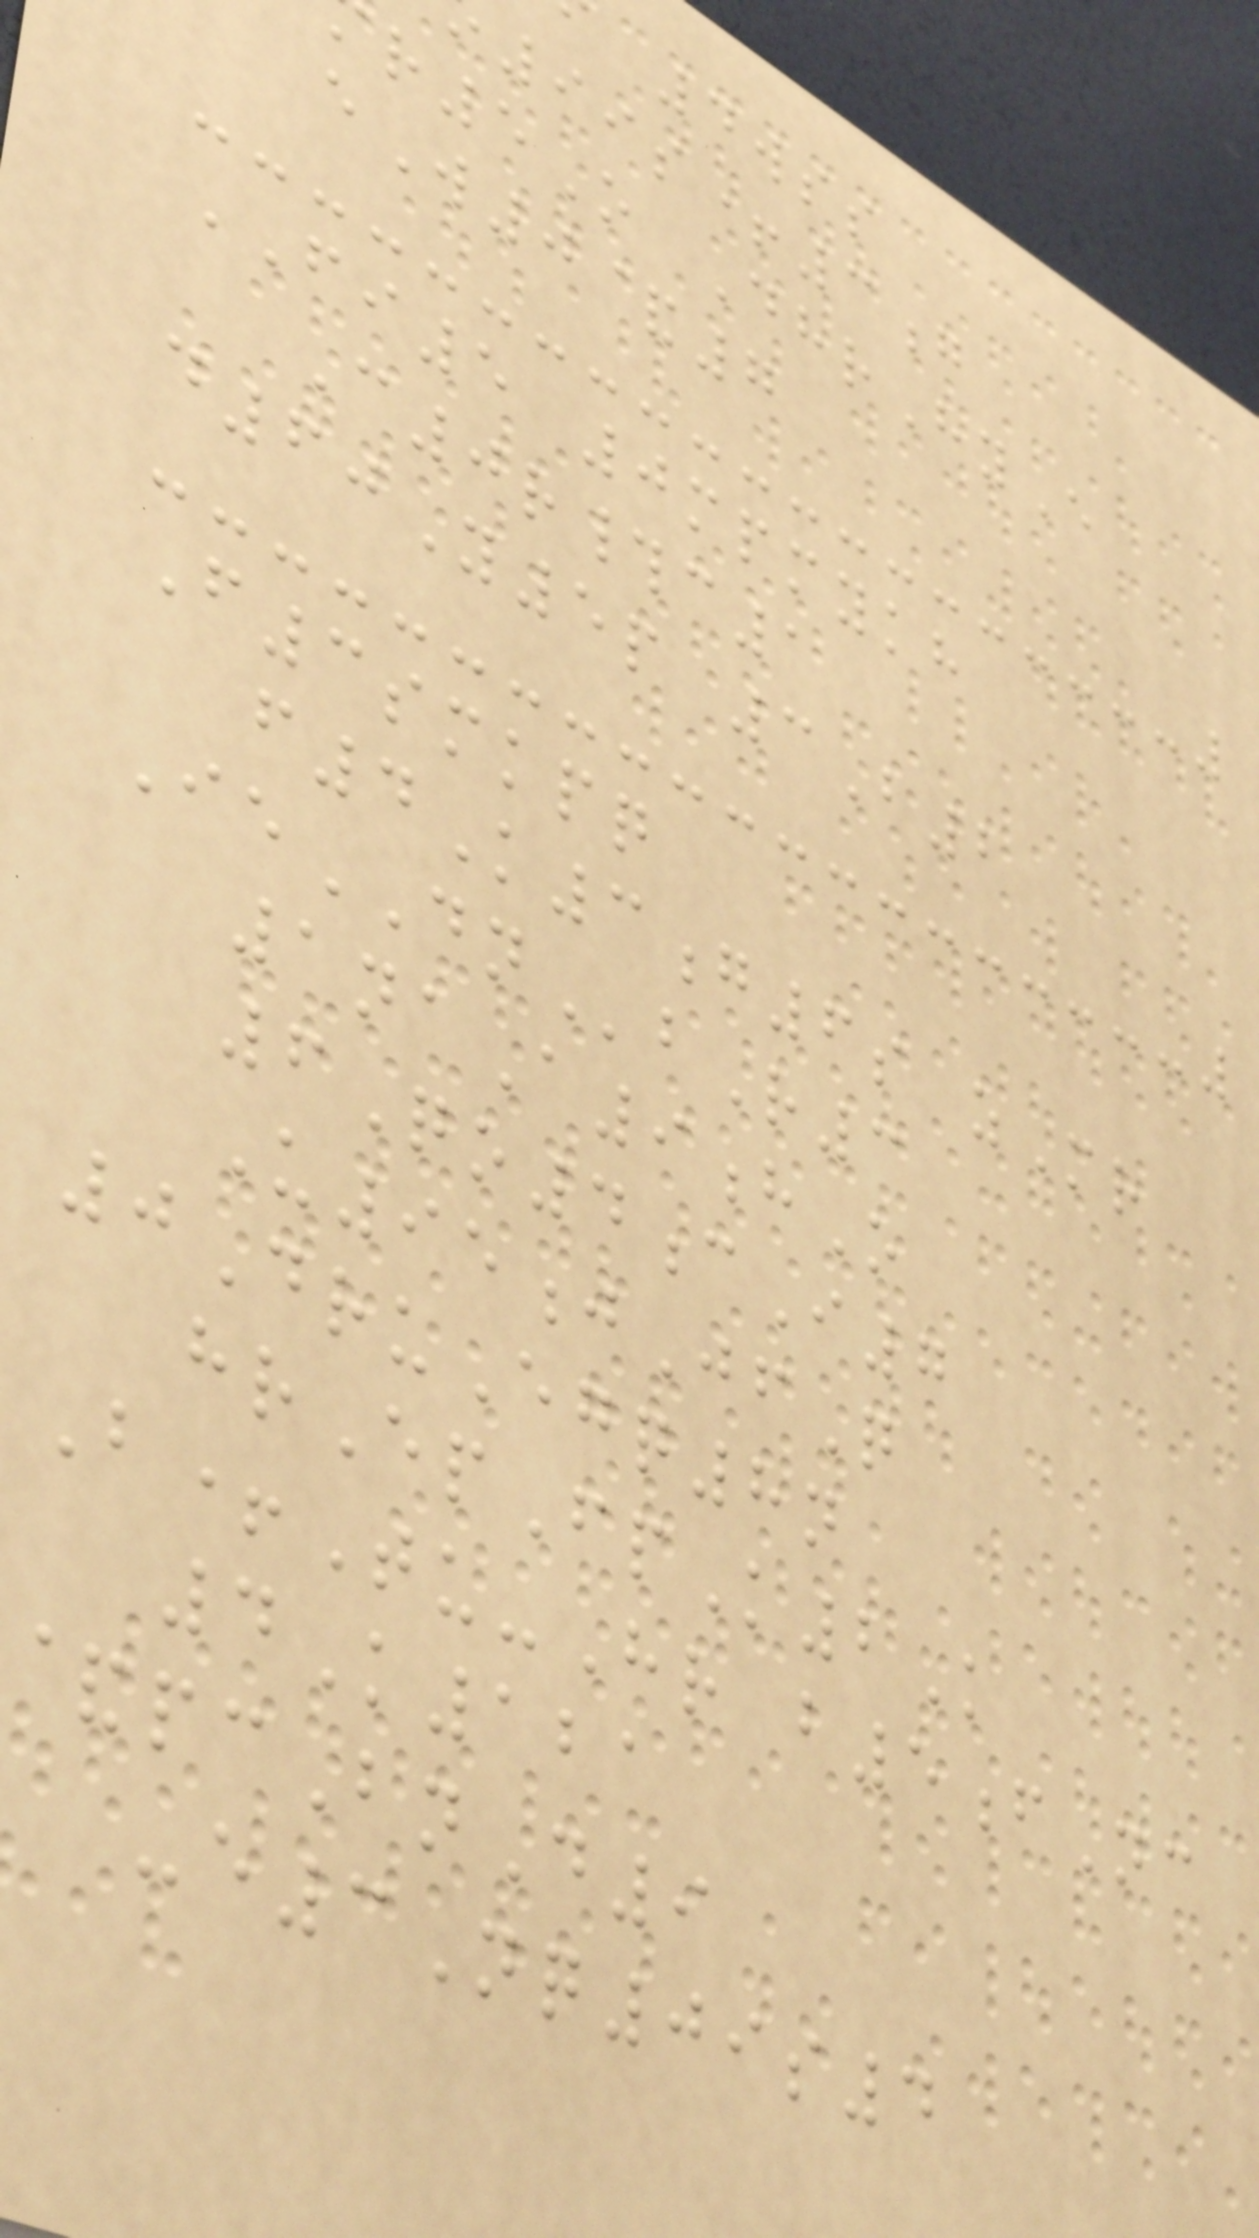4wss
99s+3g
r5O DhrHyE
eW0&7
FI5 0mpmykh
C0r#c1
d60Y5p 3B2
F3smkpq
f4K3g6s zMr
IeDNbR3
1naA9hO
6Qo4cI7
U95jJfQ
0DruEgq8n
hrEpFpK2K
B+Tu-Hr b5fNc
4K121
&pcBnD9
-e3Nq09s4
